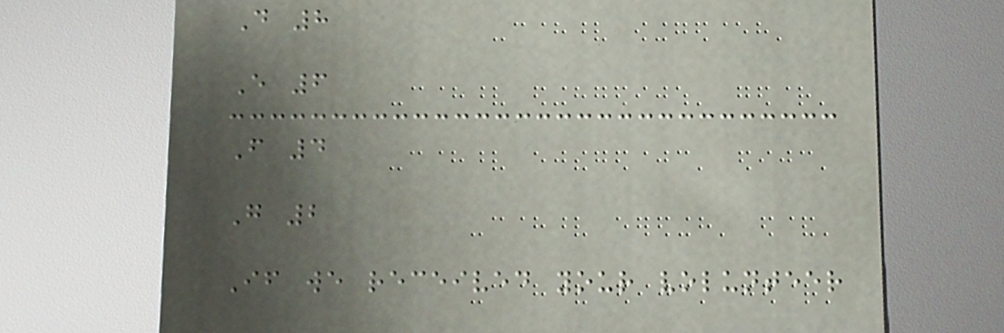D 8
E 6
F 4
G 2
If we received your volunteer
